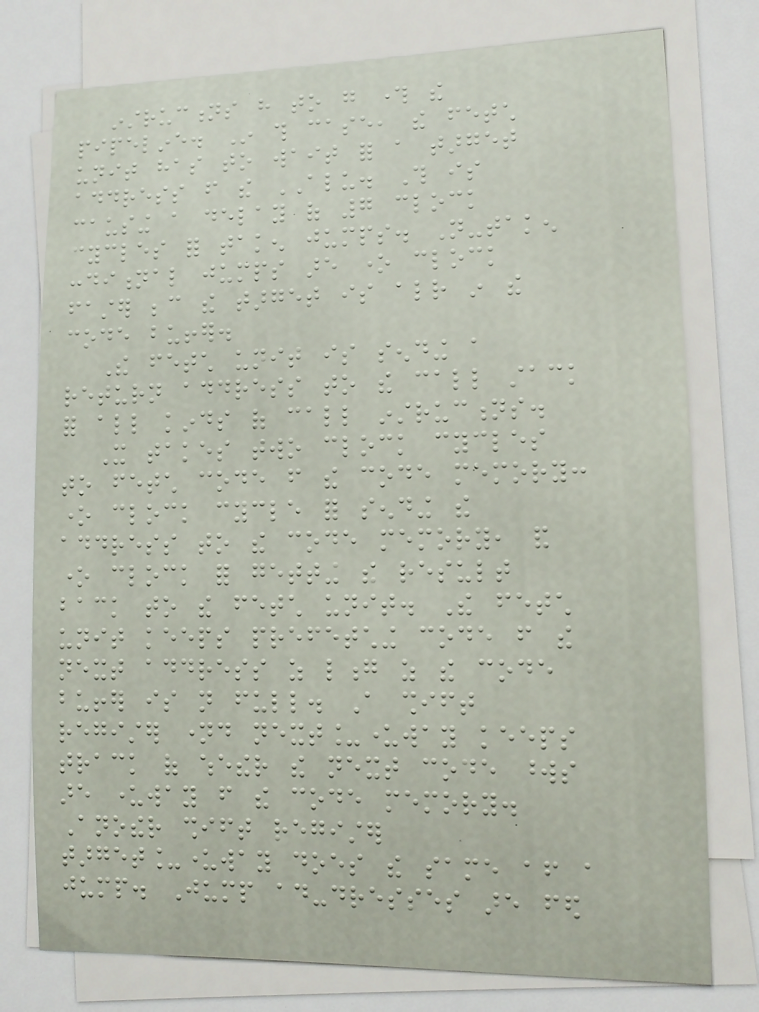instructions have to go through the
pipeline. In this case, the fetch
unit has to wait for a target
address from the ALU. This is
causing a delay of 7 clock
cycles for taken jumps. Not-taken
conditional jumps are one clock
faster because the target is already in the
code buffer.
The fetch unit is sending a
return address to the call stack
for all kinds of call instructions.
It takes two clock cycles
to fetch code from the code memory:
one clock cycle for sending the
address to the code memory, and
one clock for getting the result
back to the fetch unit. The fetch
unit keeps prefetching code from the
next address as long as the code
buffer is not full. A shift
register named next_underway keeps
track of whether the next code words
are underway from the code memory.
Another shift register
target_underway does the same after a
jump. Jump ad-dresses are fed
